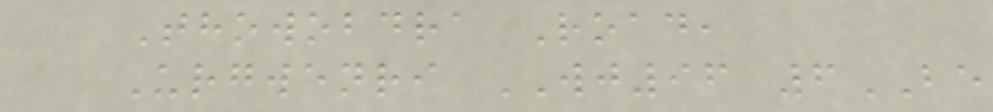Thowobdra Road,
Urgwenri WJ96 6BE
